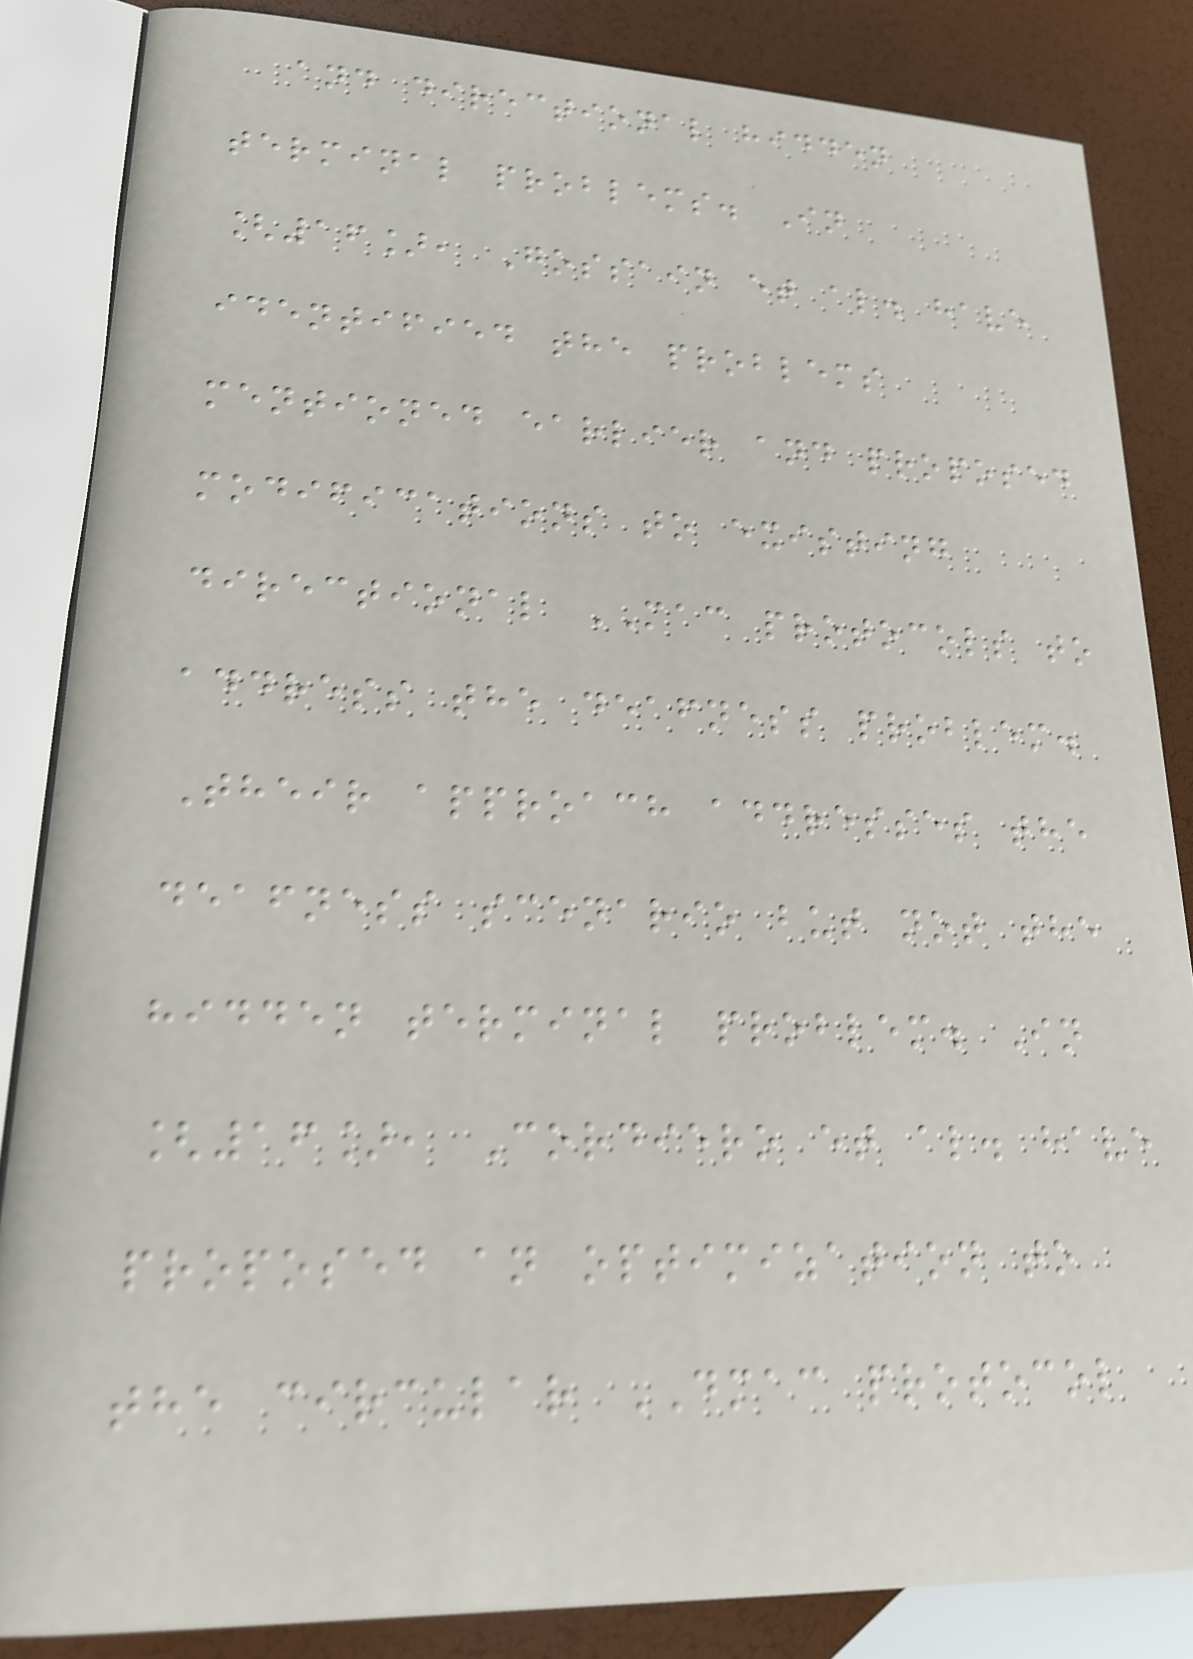and directional hidden
terminal problems. In
[16], Gossain et al. have
identified the problems
mentioned earlier and proposed
modifications to existing
directional MAC protocols to
address the deafness problem.
Their approach addresses the
deafness scenario but not the
hidden terminal problem. In
[16], Cordiero et al. have
proposed an optimization to
the circular DMAC protocol
